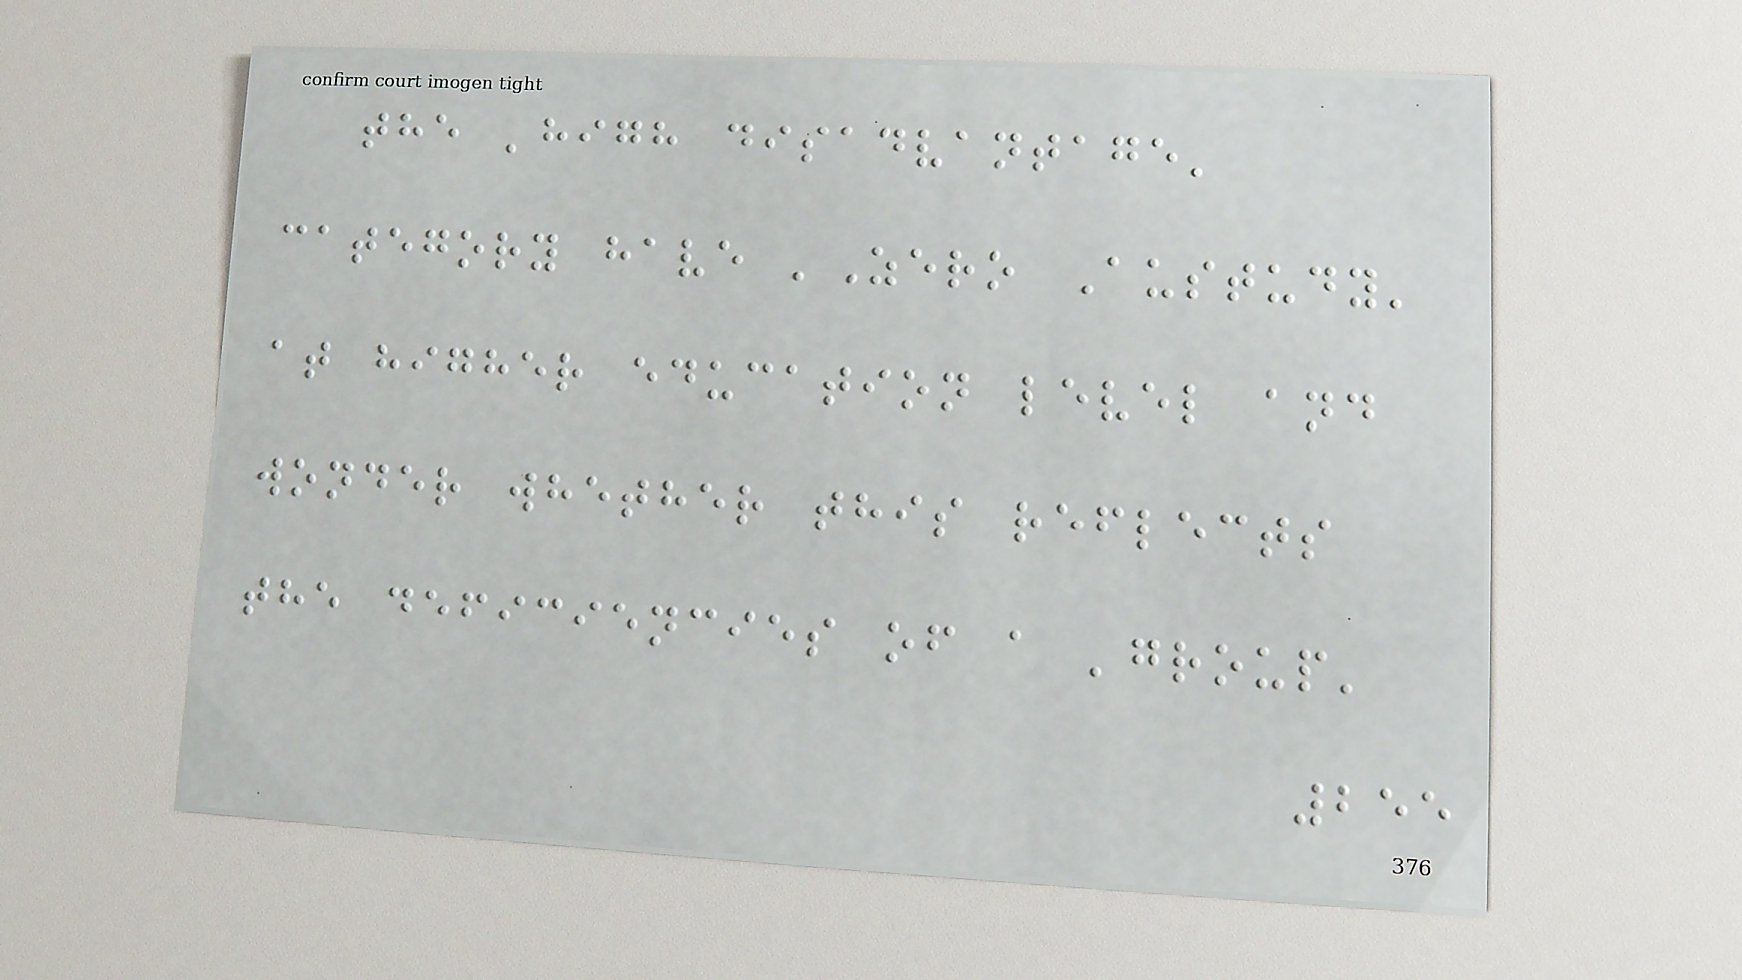the 'high disadvantage'
category have 'Zero Austudy'
at higher education level and
wonder whether this reflects
the deficiencies of a 'group'
255
